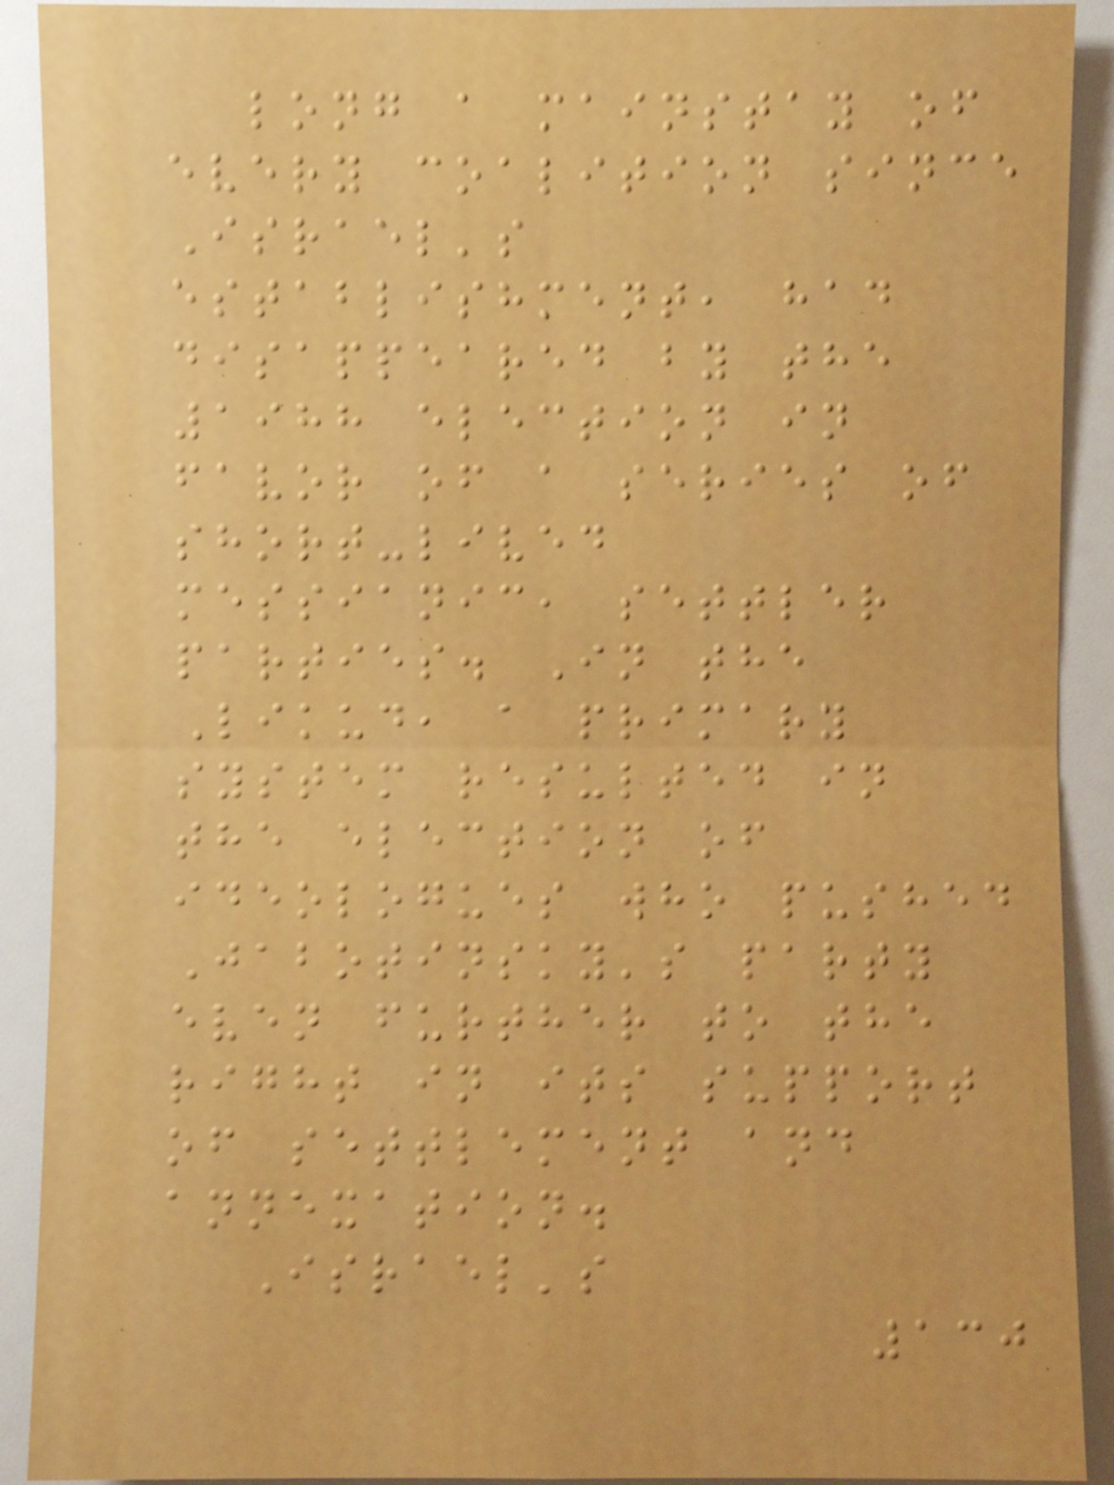long a mainstay of
every coalition since
Israel's
establishment, had
disappeared by the
1988 election in
favor of a series of
short-lived
messianic, settler
parties. In the
Likud, a primary
system resulted in
the election of
ideologues who pushed
Jabotinsky's party
even further to the
right in its support
of settlement and
annexation.
Israel's
130
